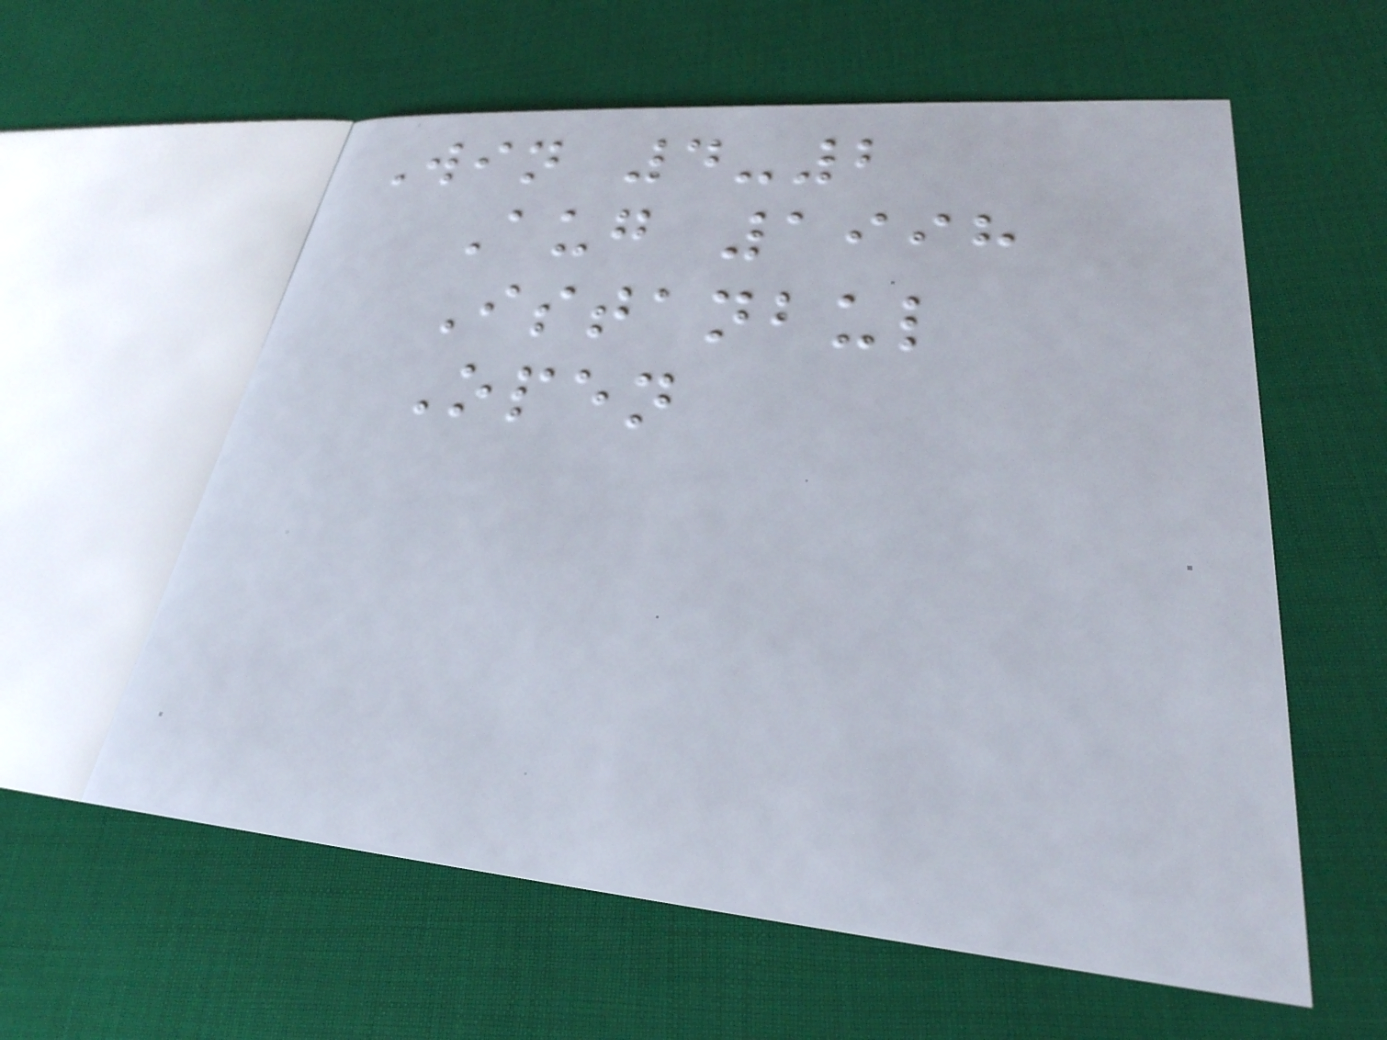Win 4-2
Aug 1998
Istanbul
Open
